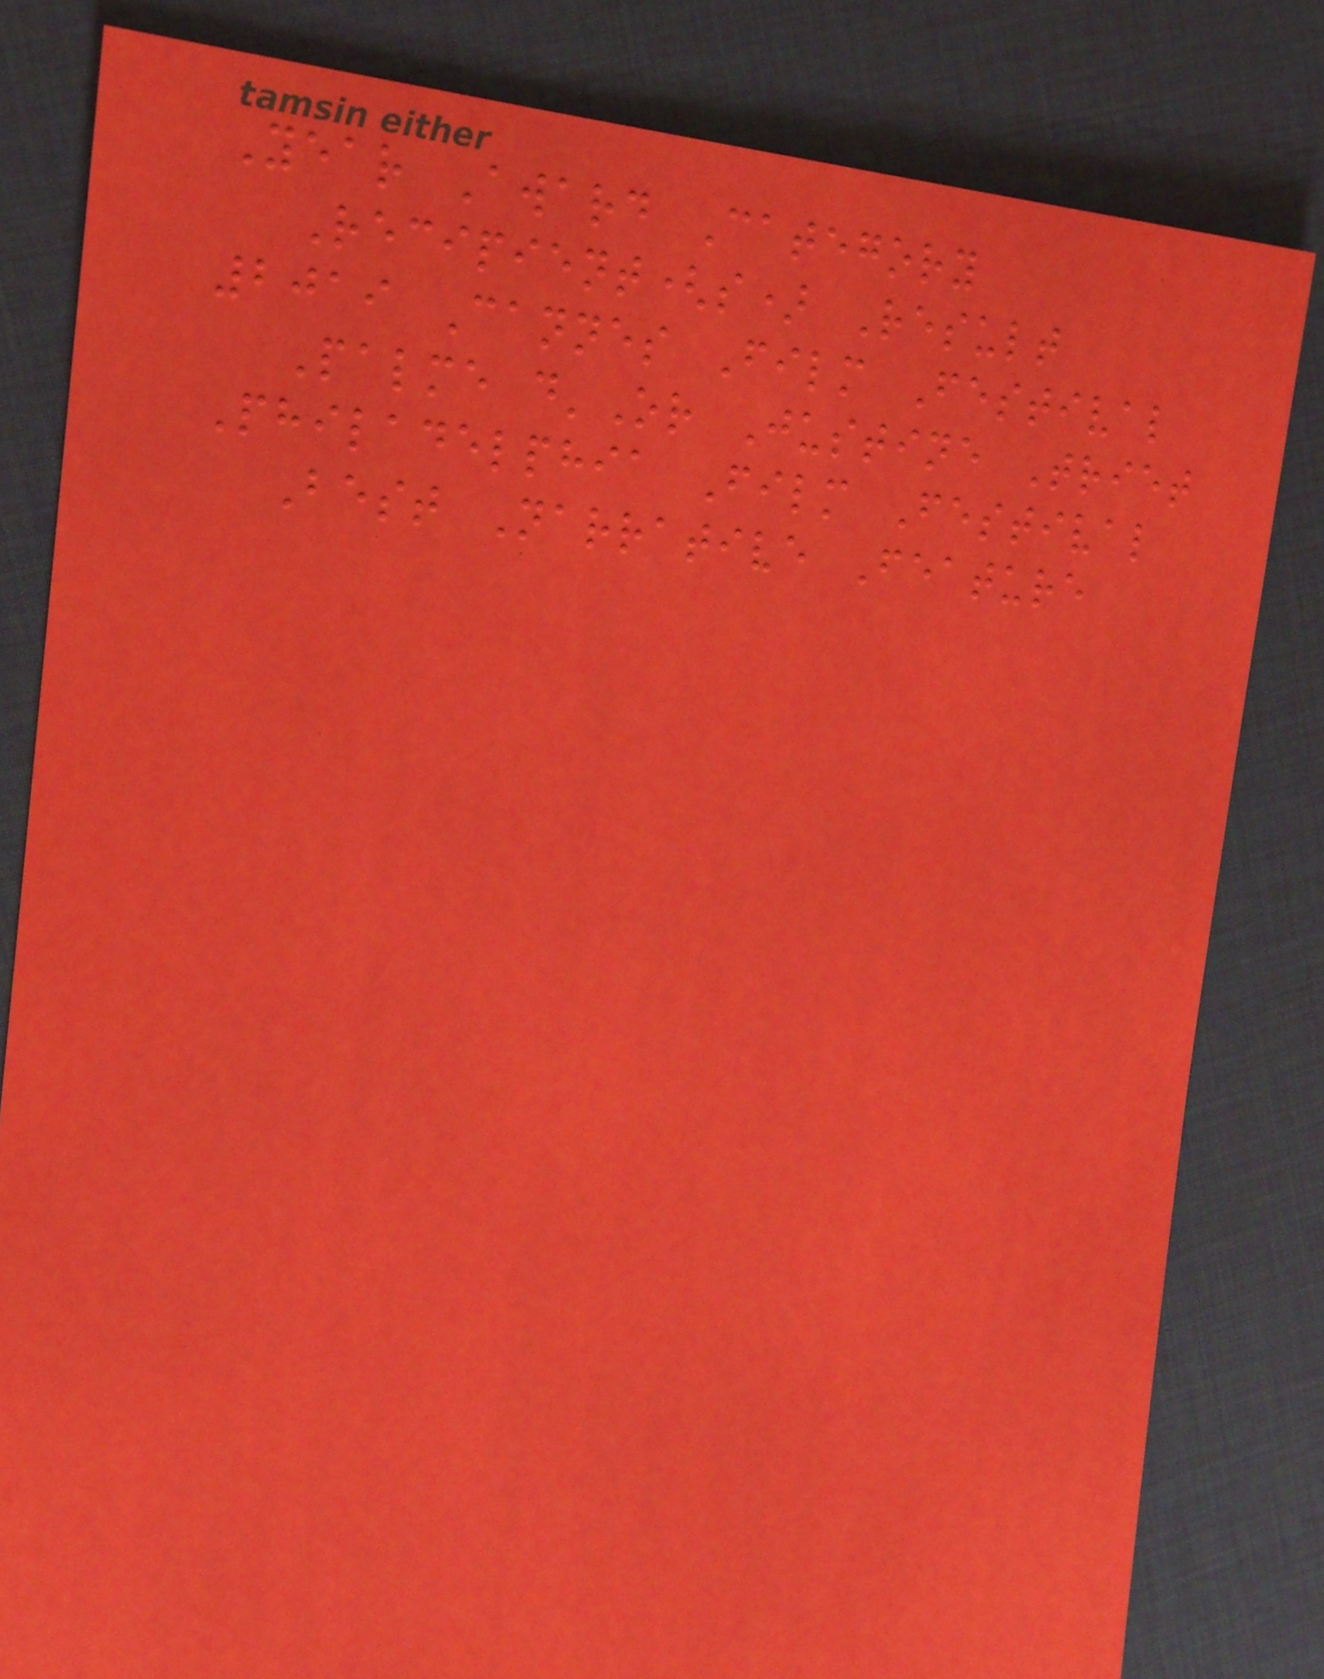Year Award Category
Recipient(s) Result
2019 Cannes Film Festival
Palme d'Or Justine Triet
Philadelphia Film Festival
Best Narrative Feature
